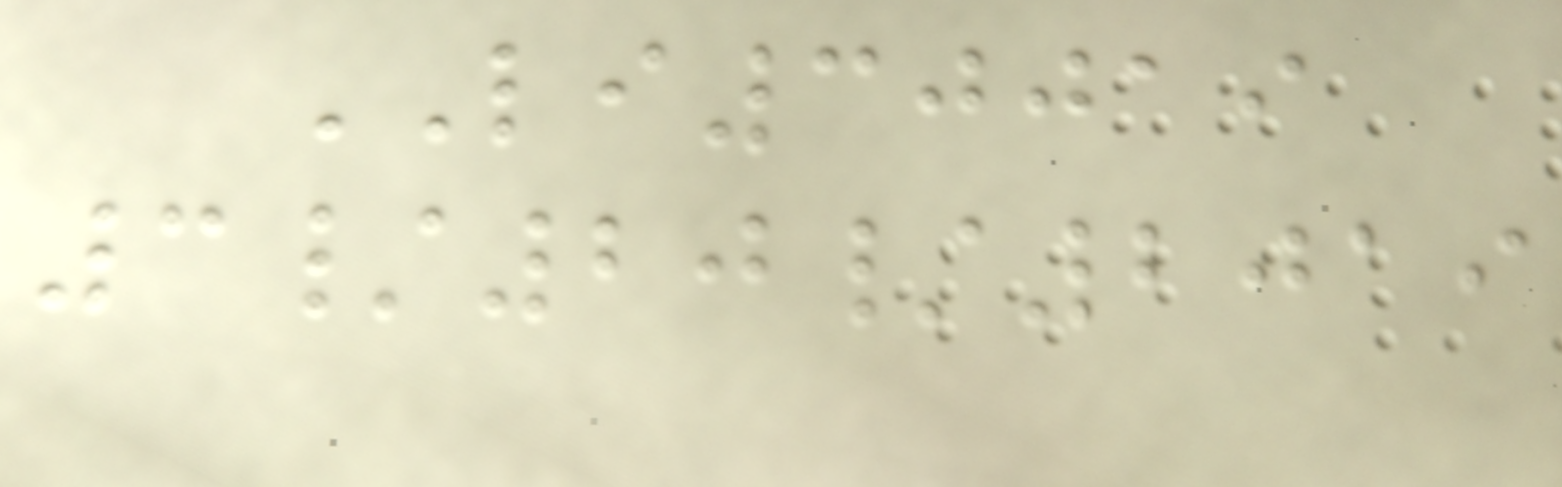LI30019
3/20/2019
